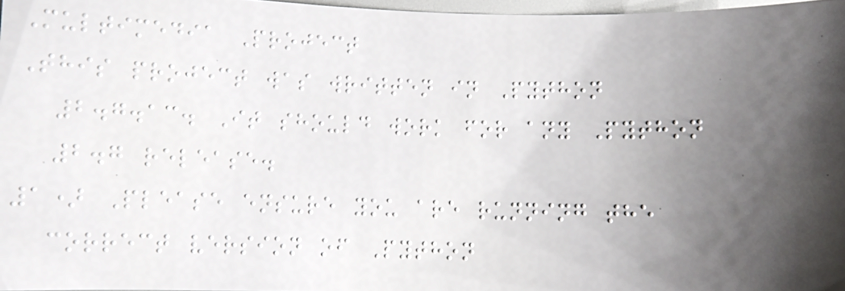Multimedia Project
This project was written in Python
2.7.13. It should work for any Python
2.7 release.
1) Please ensure you are running the
correct version of Python
